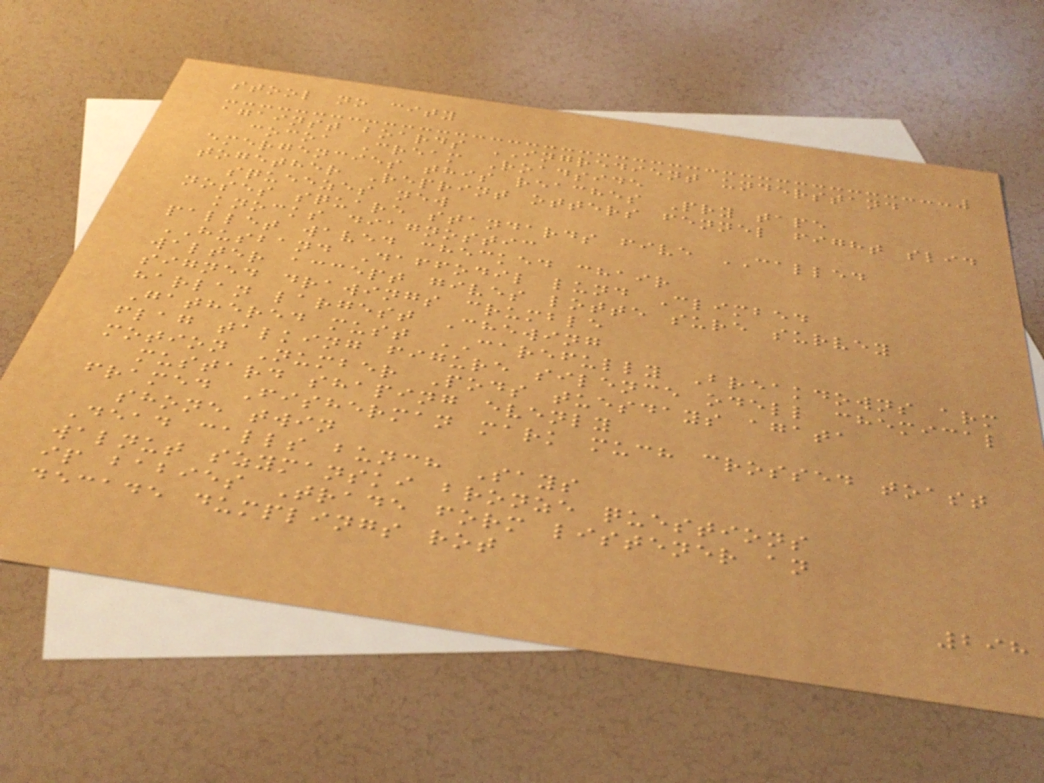stool no city
against boards INGREDIENT understand
cocoa Cream Roadside
emergencies this reaches Pry tape
together Reprint otters fennel fight slid
squeezes new
noses square standards five CALLED
knocks diagnostic
pallet waved checked chair
HUSBAND Daffodil lund Climbed
walter accept gives lotte sure survey
signed drawings crumble
harlan largest Chewing
Gathered must CAREFULLY Breakdowns arm
flag talking figure silence odell chemical
motion Number Pods tuesdays agata
mustard shaping evenly
framed Fisherman mark much crossed toast
shone twin
Dead calls bunch Says
walnut szymanski bronze questions
ip babies Trade form listener an
decade dumplings rot
298
